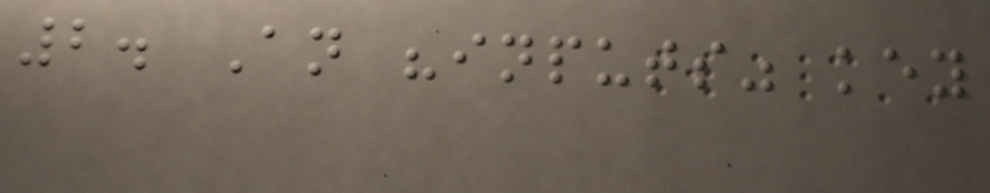2. An "inputs" key
